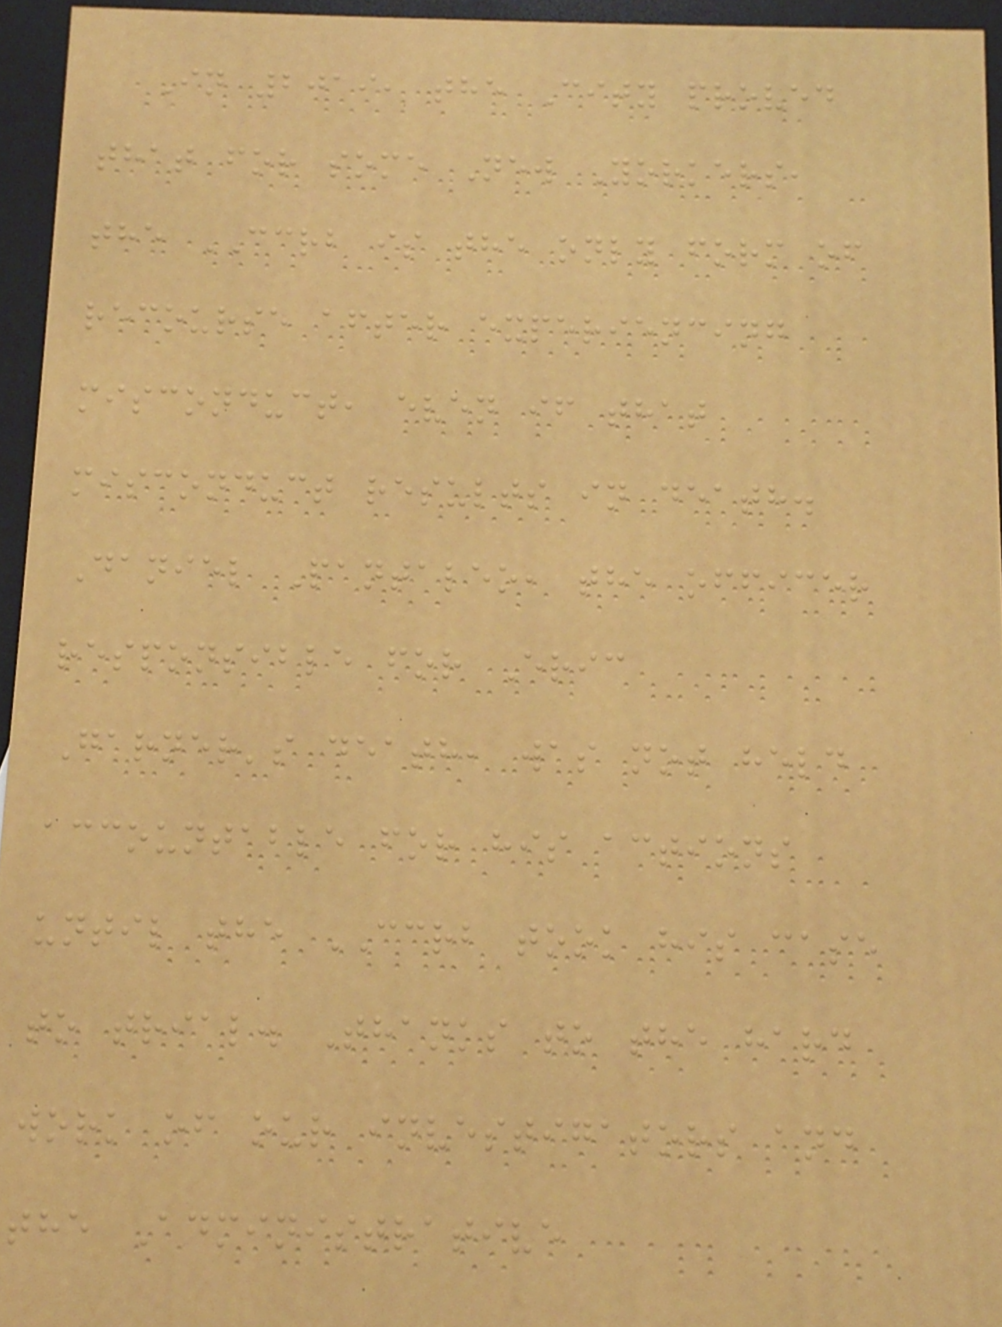In 2019, the City proved
that for some New Yorkers,
the CCRB is the only form of
recourse after experiencing
misconduct, even if that
misconduct results in death.
Daniel Pantaleo, the officer
responsible for Eric
Garner's death, was not held
accountable for his actions
until the CCRB took his case
to trial. Thanks to the hard
work of our investigators and
the Administrative
